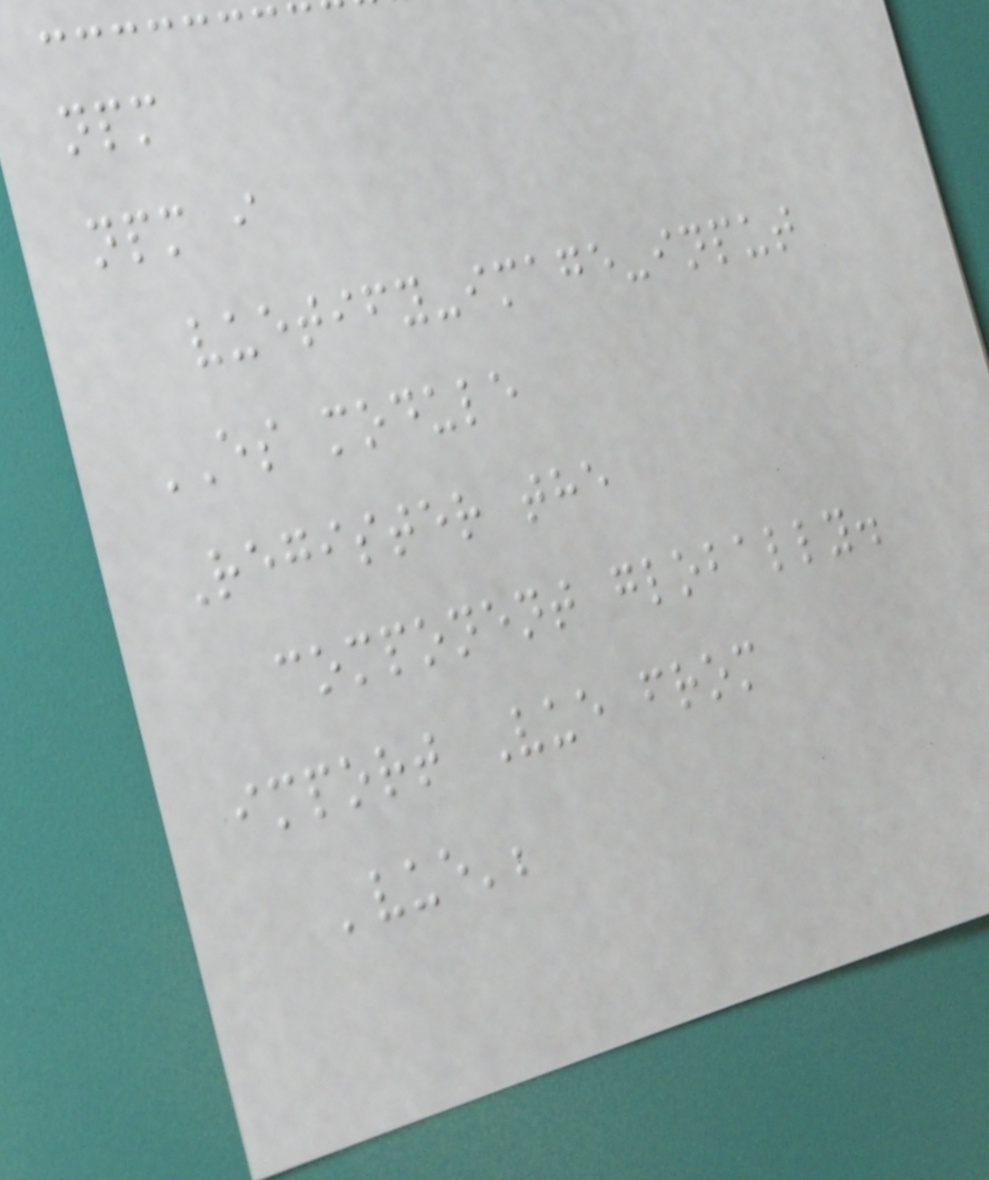npm
npm i
vuetify-image-input
ES module
Register the
component globally.
import Vue from
'vue';
